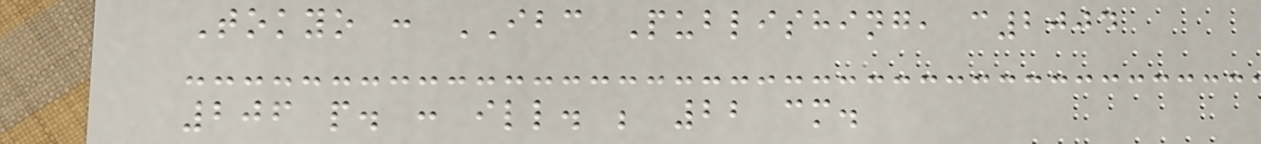Tokyo : IBC Publishing, c2004
206 p. : ill. ; 22 cm.
